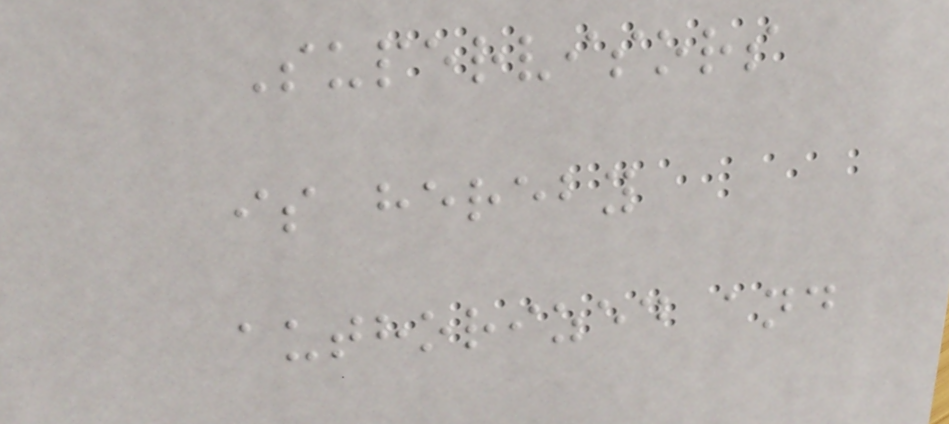Supervisors
is hereby
authorized and
